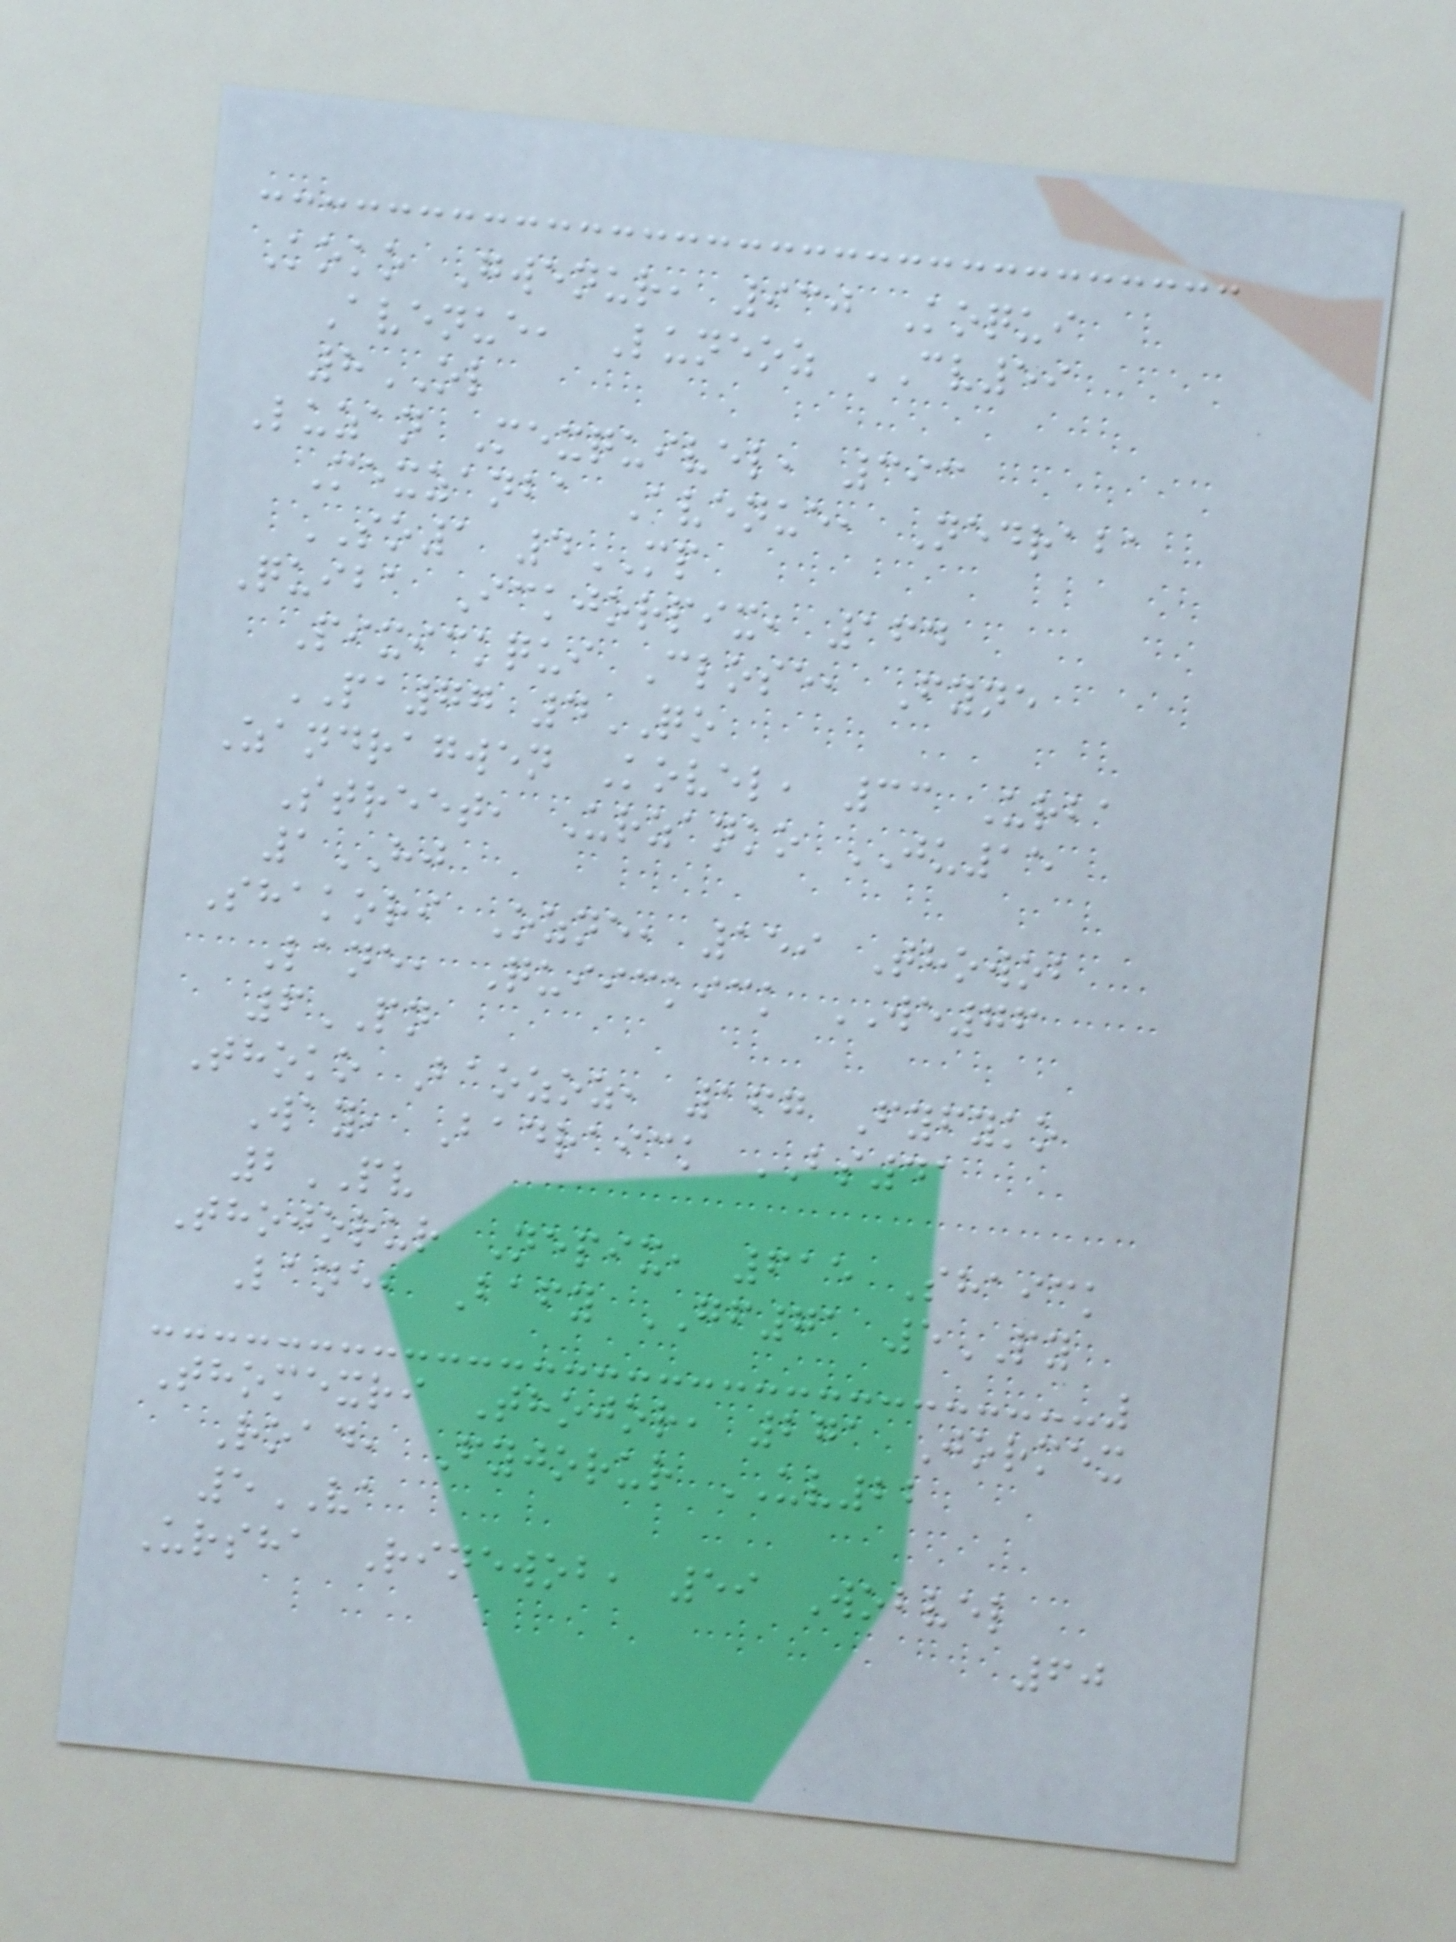Koko Gwenur, 930 Koqui
Avenue, Luneoz CV59
8OL
Luzan Mexquivel, 393
Mexzanba Avenue, Nedraba
SO1 4MP
Quiba Ickjorpix, 164
Pixickqui Close, Fyne
PA77 4QO
Zandragwen Kovel, 33 Urba
Street, Urzanko JU15
1HJ
Shakori Ozne, 159 Thowob
Lane, Quiickick WE76
6PN
Thoko Baozoz, 167 Fyfyko
Way, Badraick BS41
2PV
Thojorur Nepix, 615 Shaick
Lane, Bafy GF71 5PY
Thomexri Thojor, 271 Jormex
Road, Fyjorur UV22
5VA
Ursha Rinewob, 59 Wobvel
60
